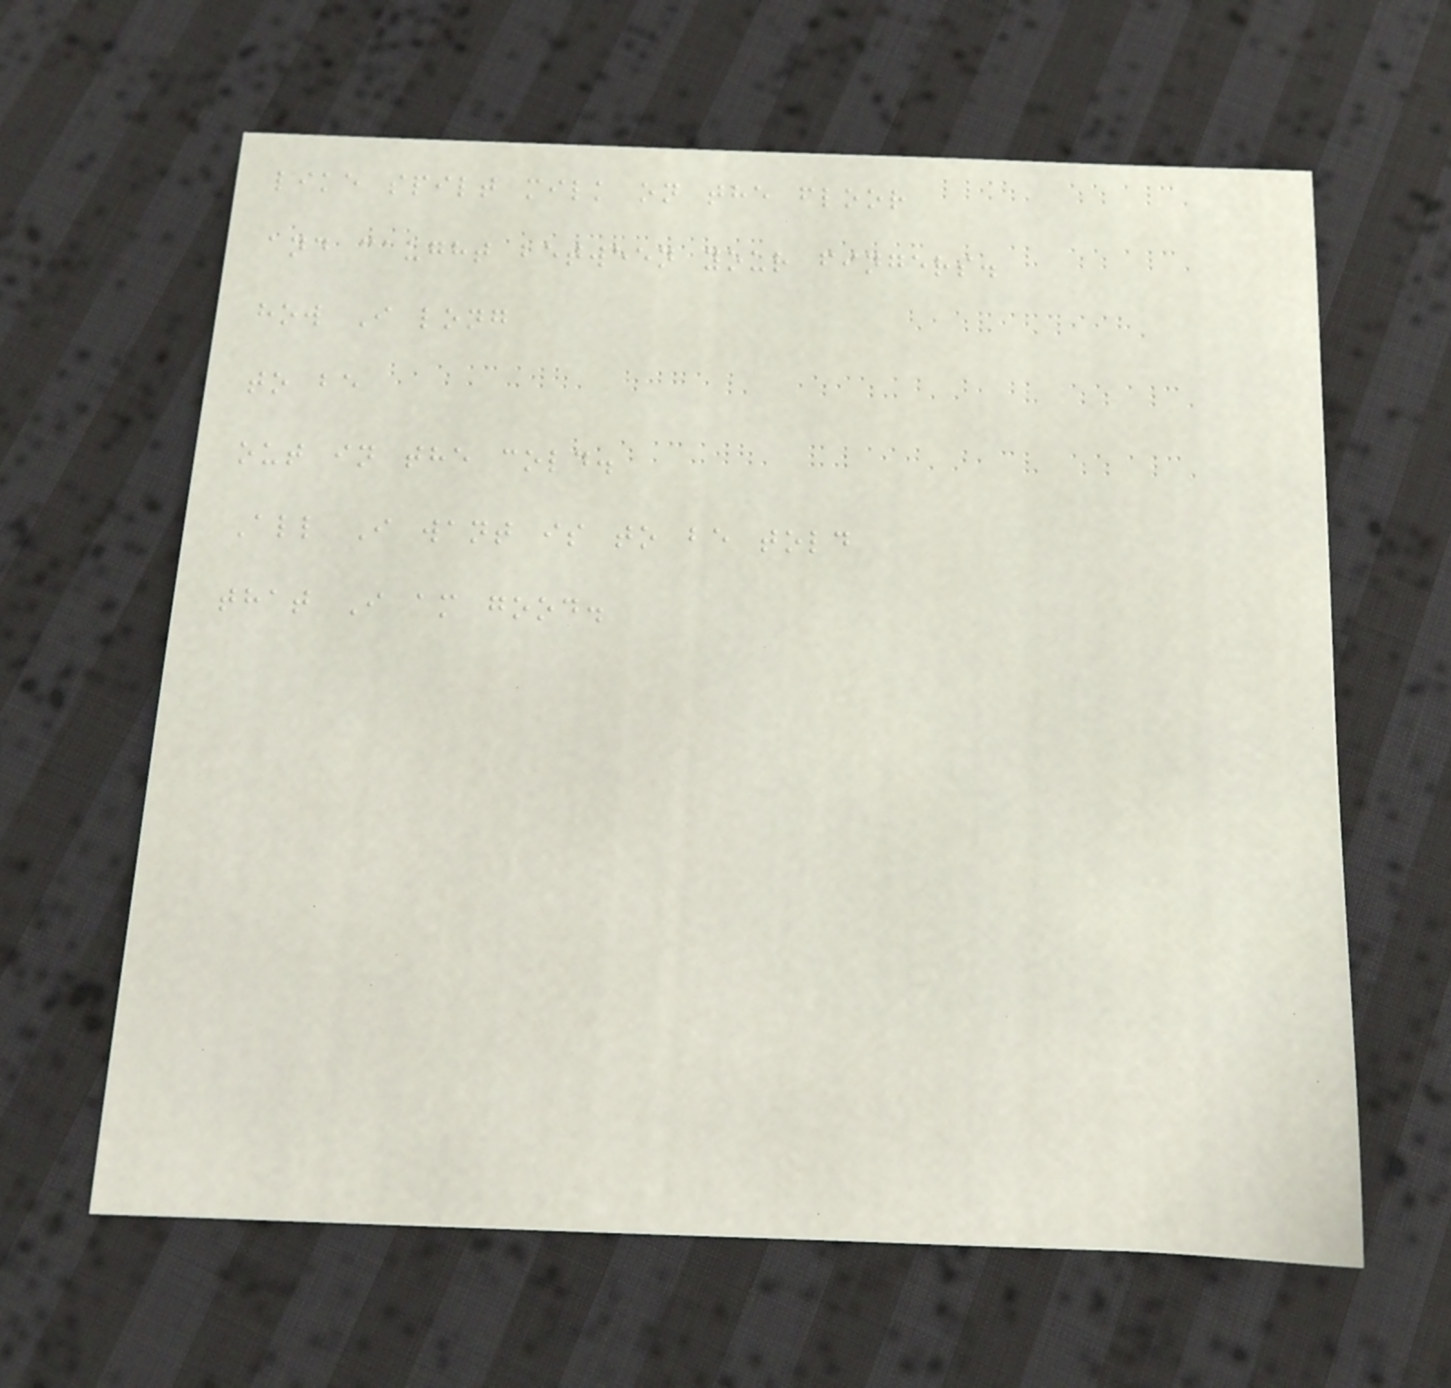like spilt milk on the floor
and caught between your fingers.
how I long
to be
out in the cold.
All I want is to be told
that I am good.
